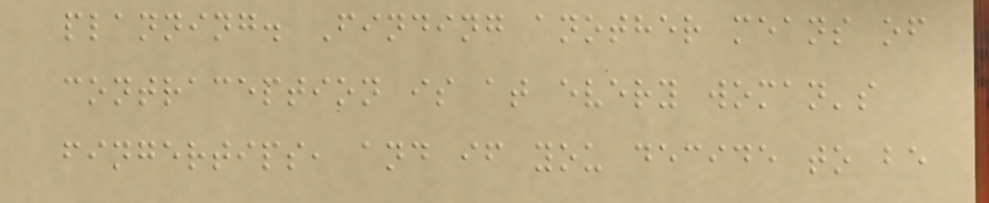planning. Finding another means of
contraception is at every woman's
fingertips, and if you decide to be
